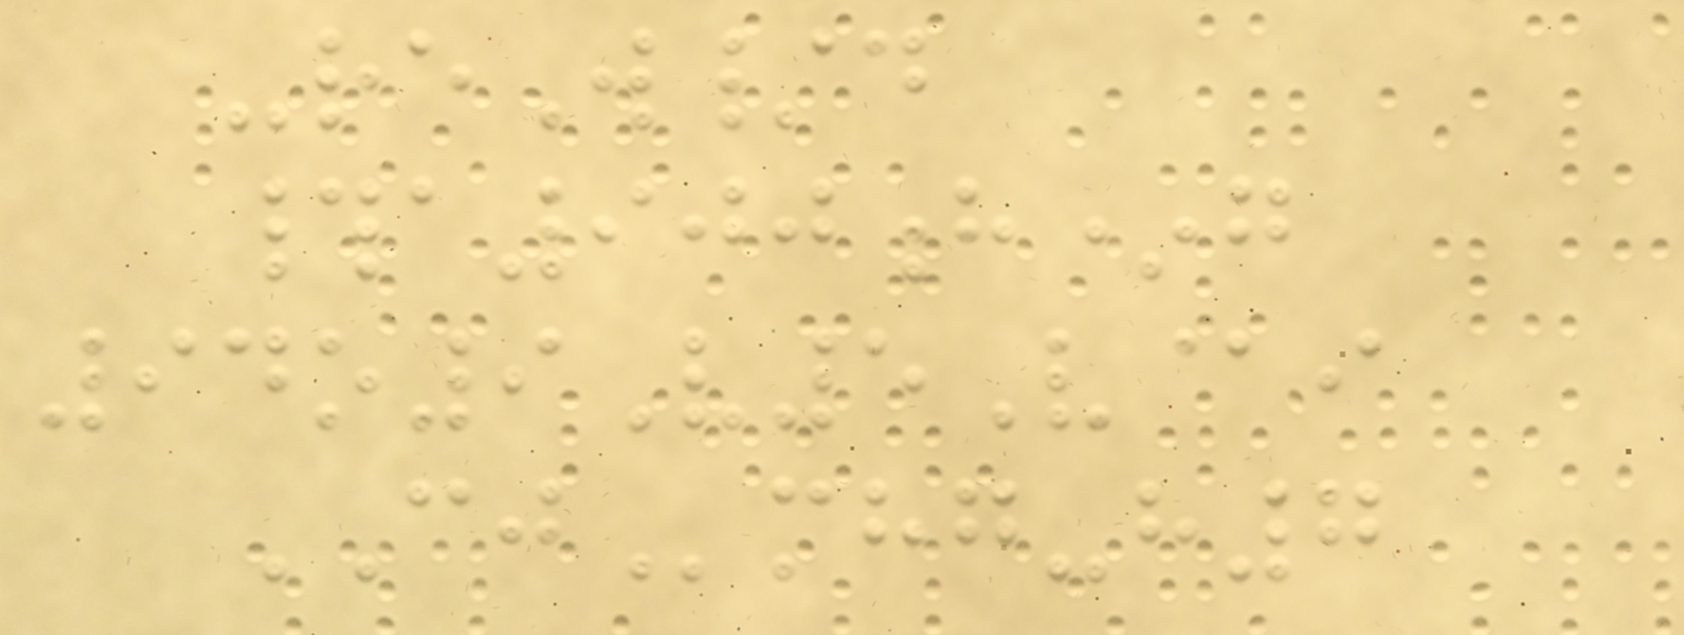-reW/d
#a900h*g
94o9V5V@i
CJmhg-h7
